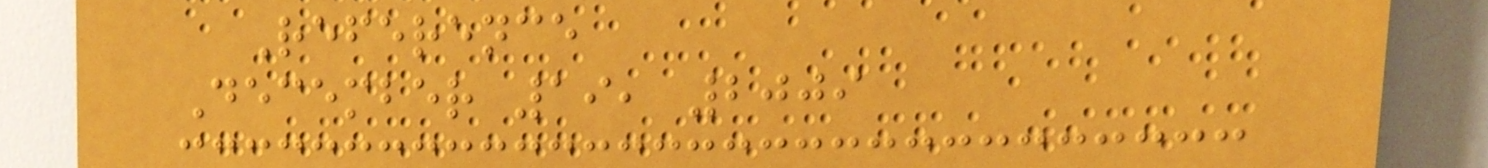Reference
December 19, 2009
